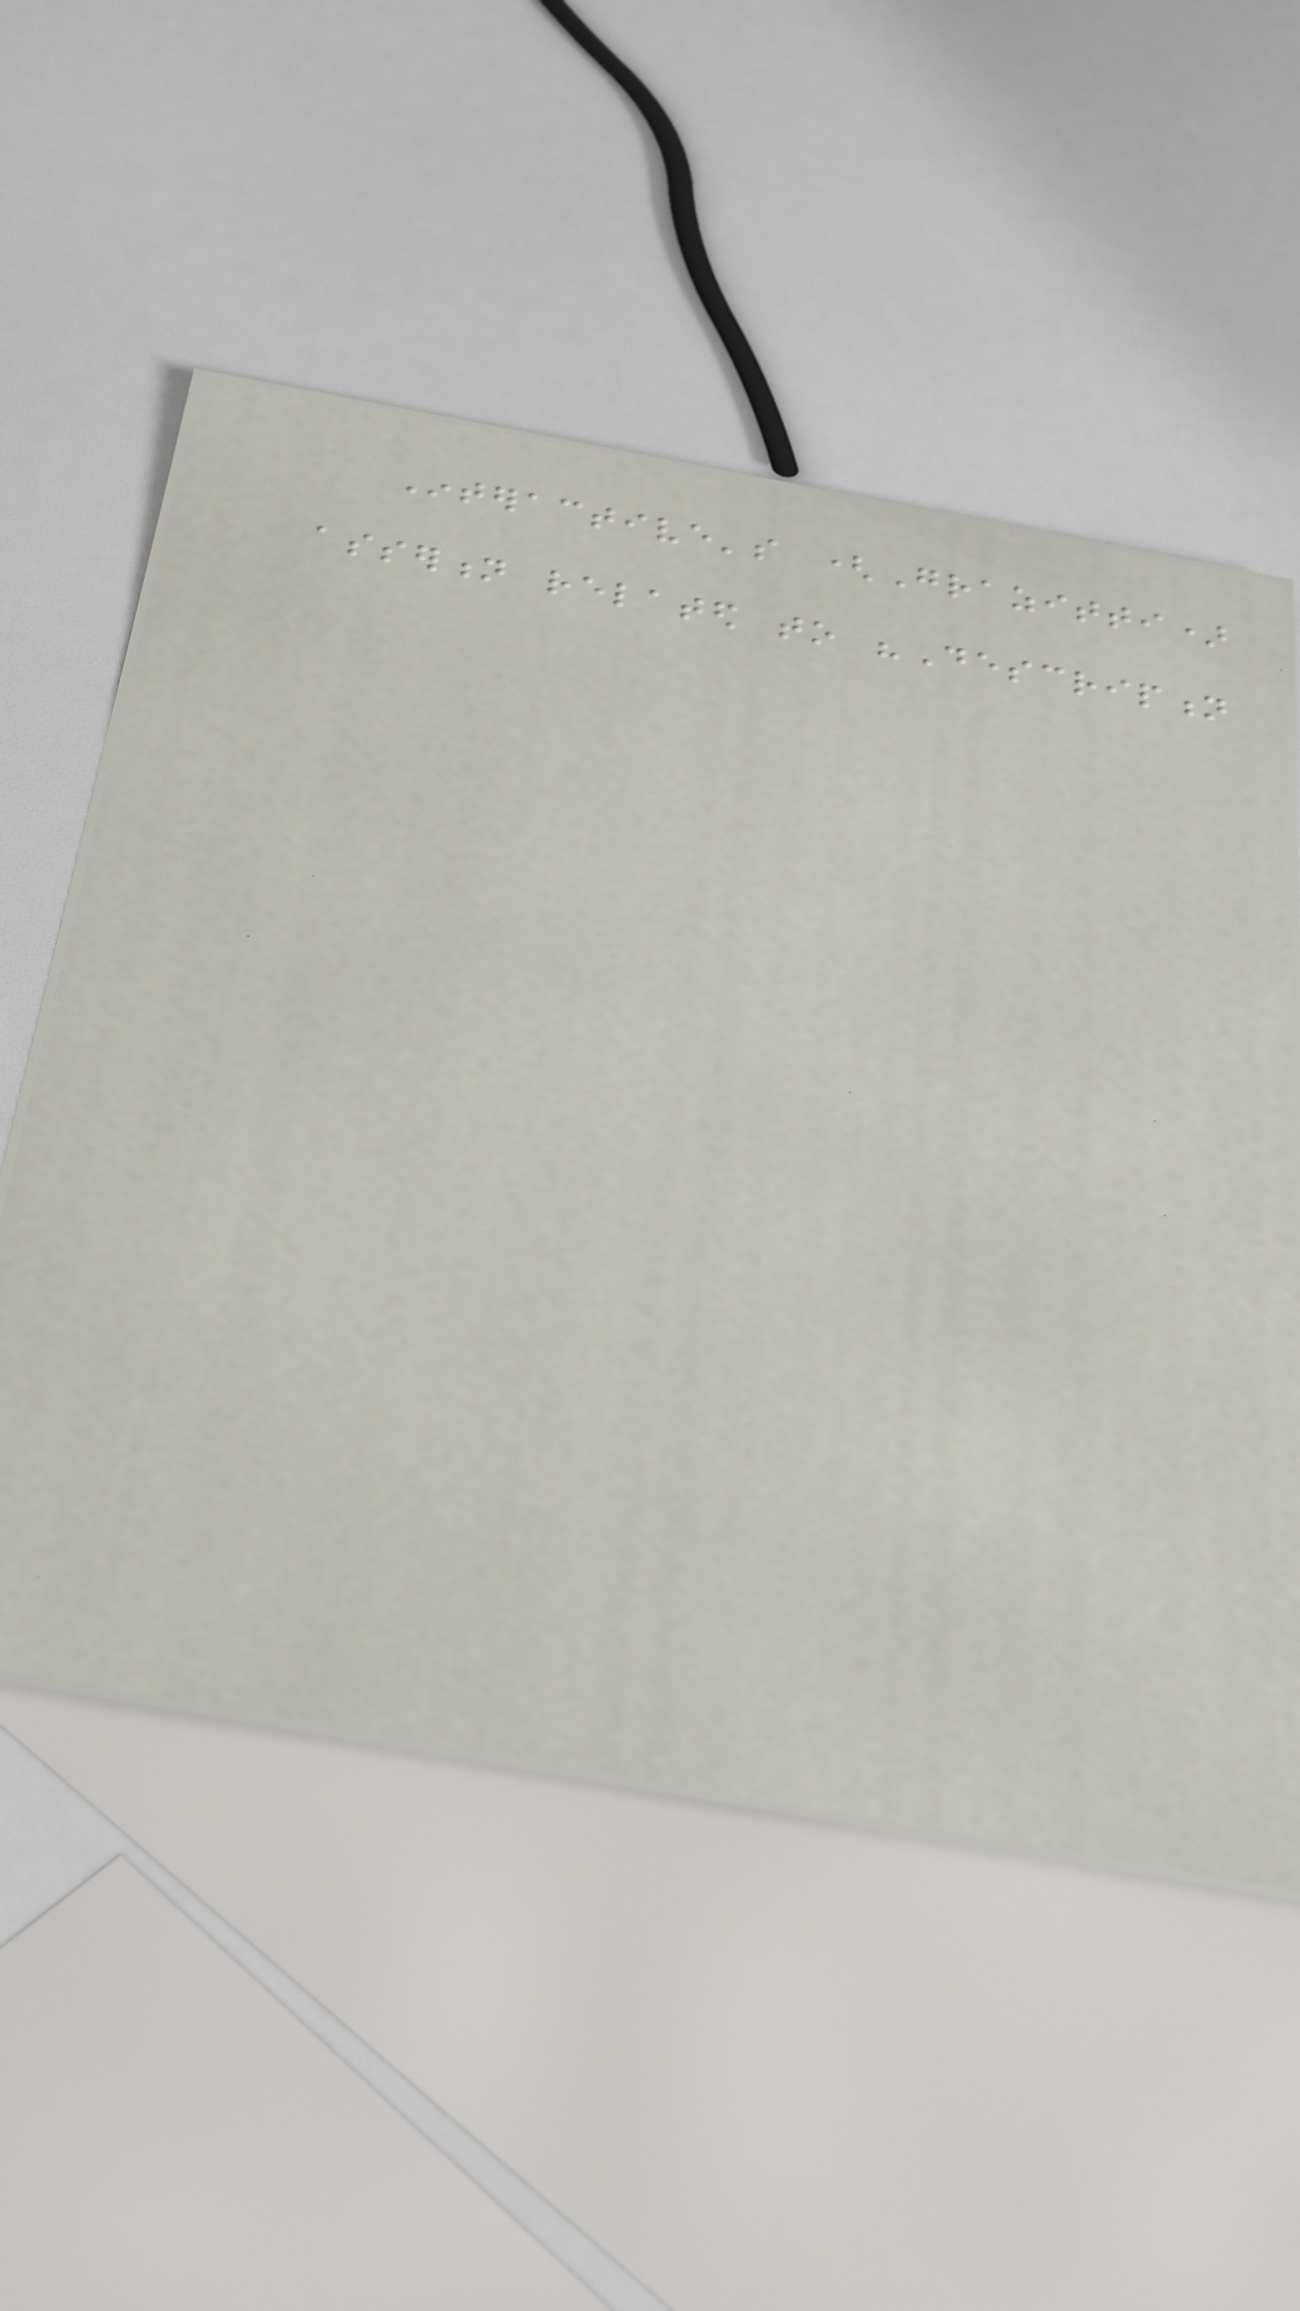Interactive's (Grazitti)
assertion related to "Description
